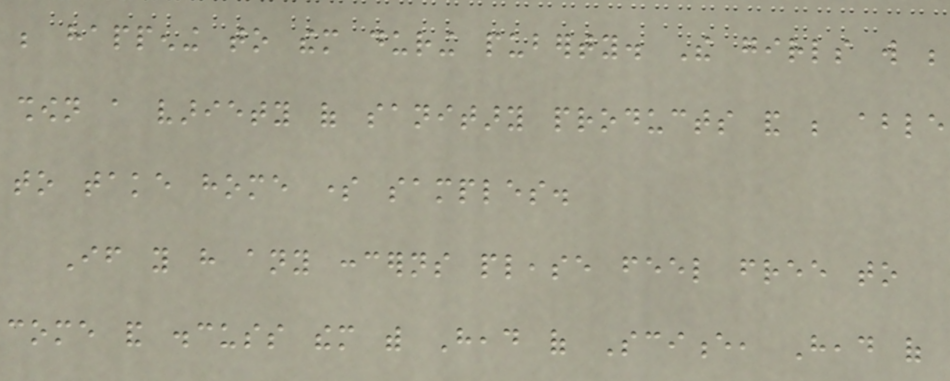be happening to them during puberty. The girls will be
shown a variety of sanitary products and be able
to take home some samples.
If you have any concerns please feel free to
come and discuss them with Head of Science, Head of
